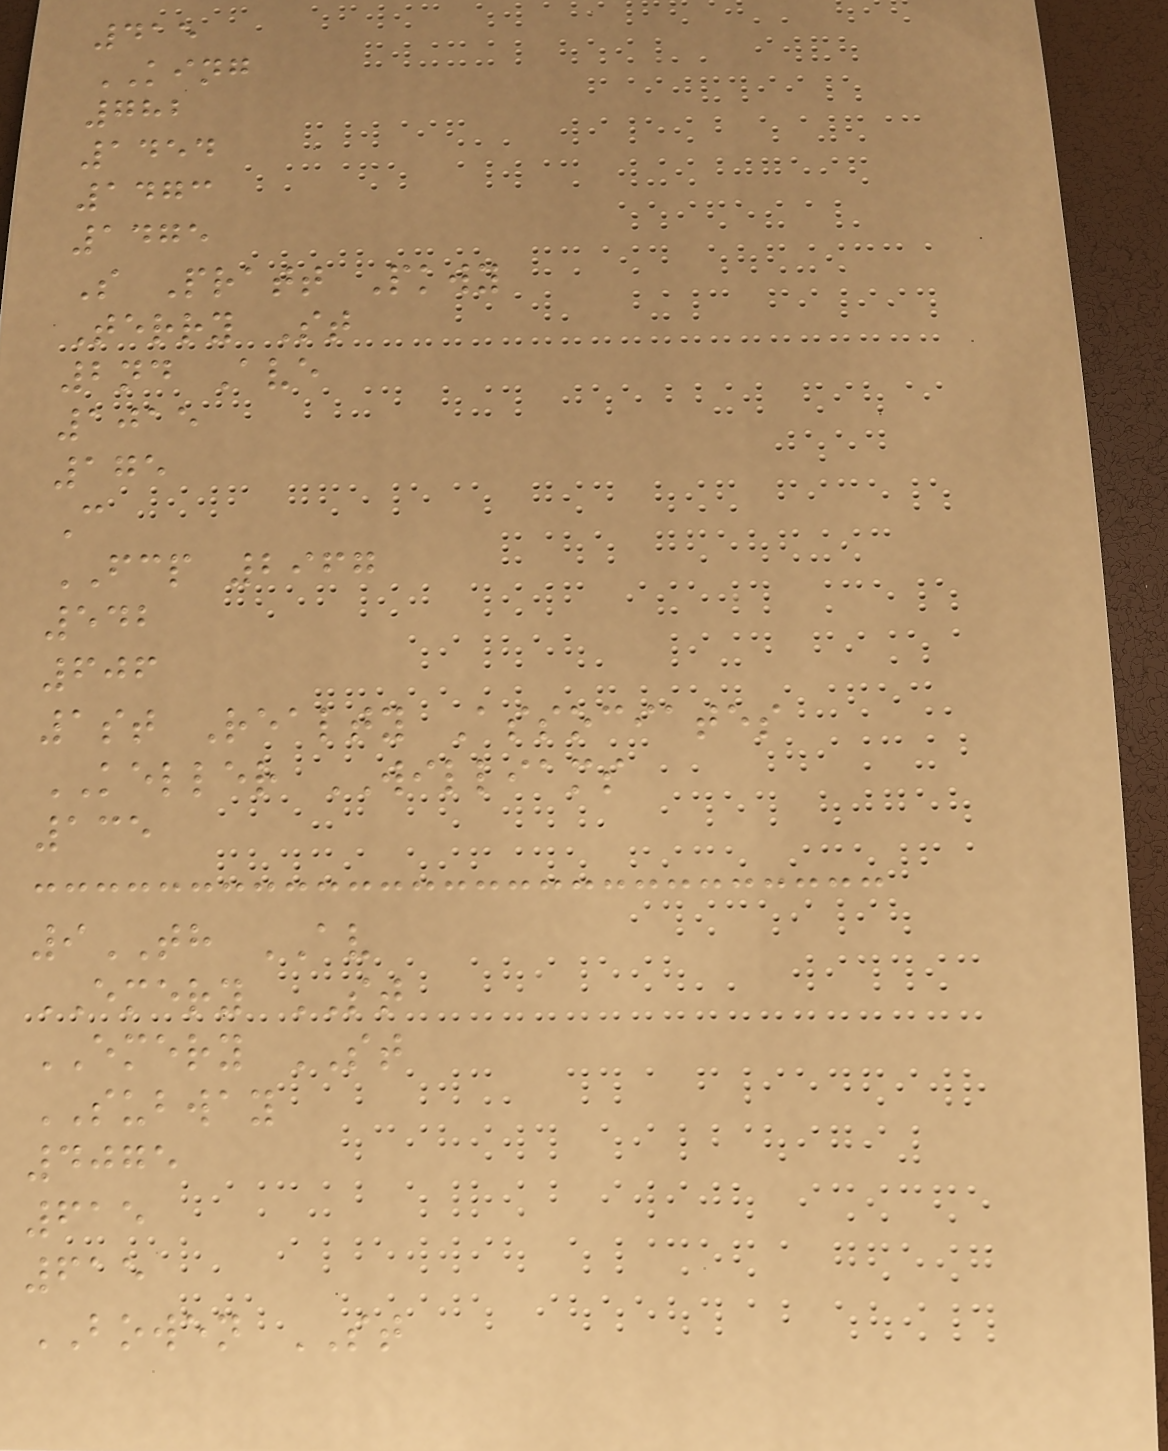415
KING
782
1454
1473
1475
S Pratt Pkwy
Terry St
2nd Ave
1015
175
C
FCP 2967
542
606
1st Realty Associates
KELLER WILLIAMS
135
9TH AV
EMERY ST
EMERY ST
SUBWAY
4075
615
615
BOWEN ST
